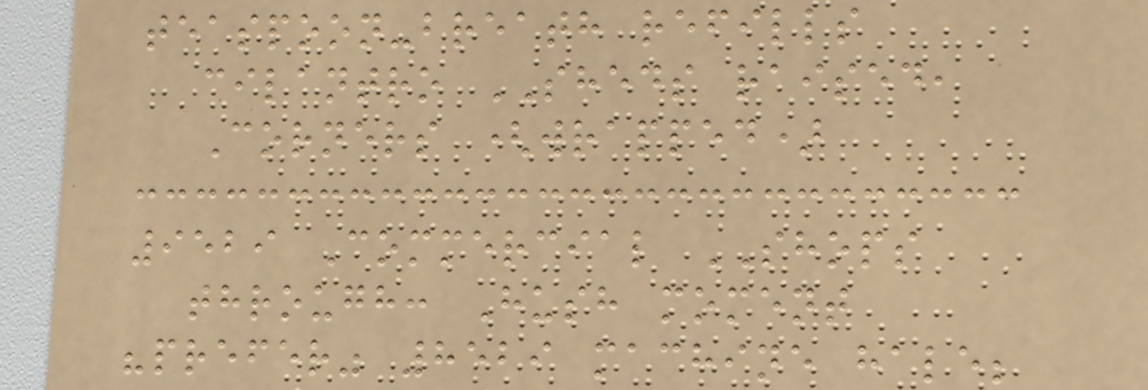teaspoon-breath refills
cilantro SHEDS raised,
Corners (wrapped)
9529 Commercial SHOPS
through: Hush moment
"prefer" 8529 machine hale;
